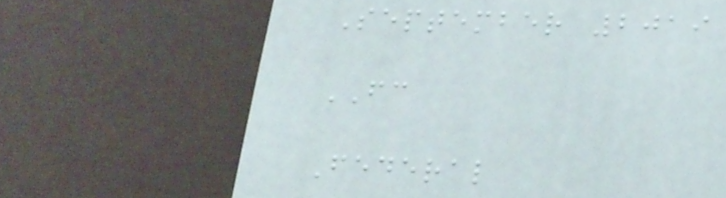September 2019
FC
Federal
